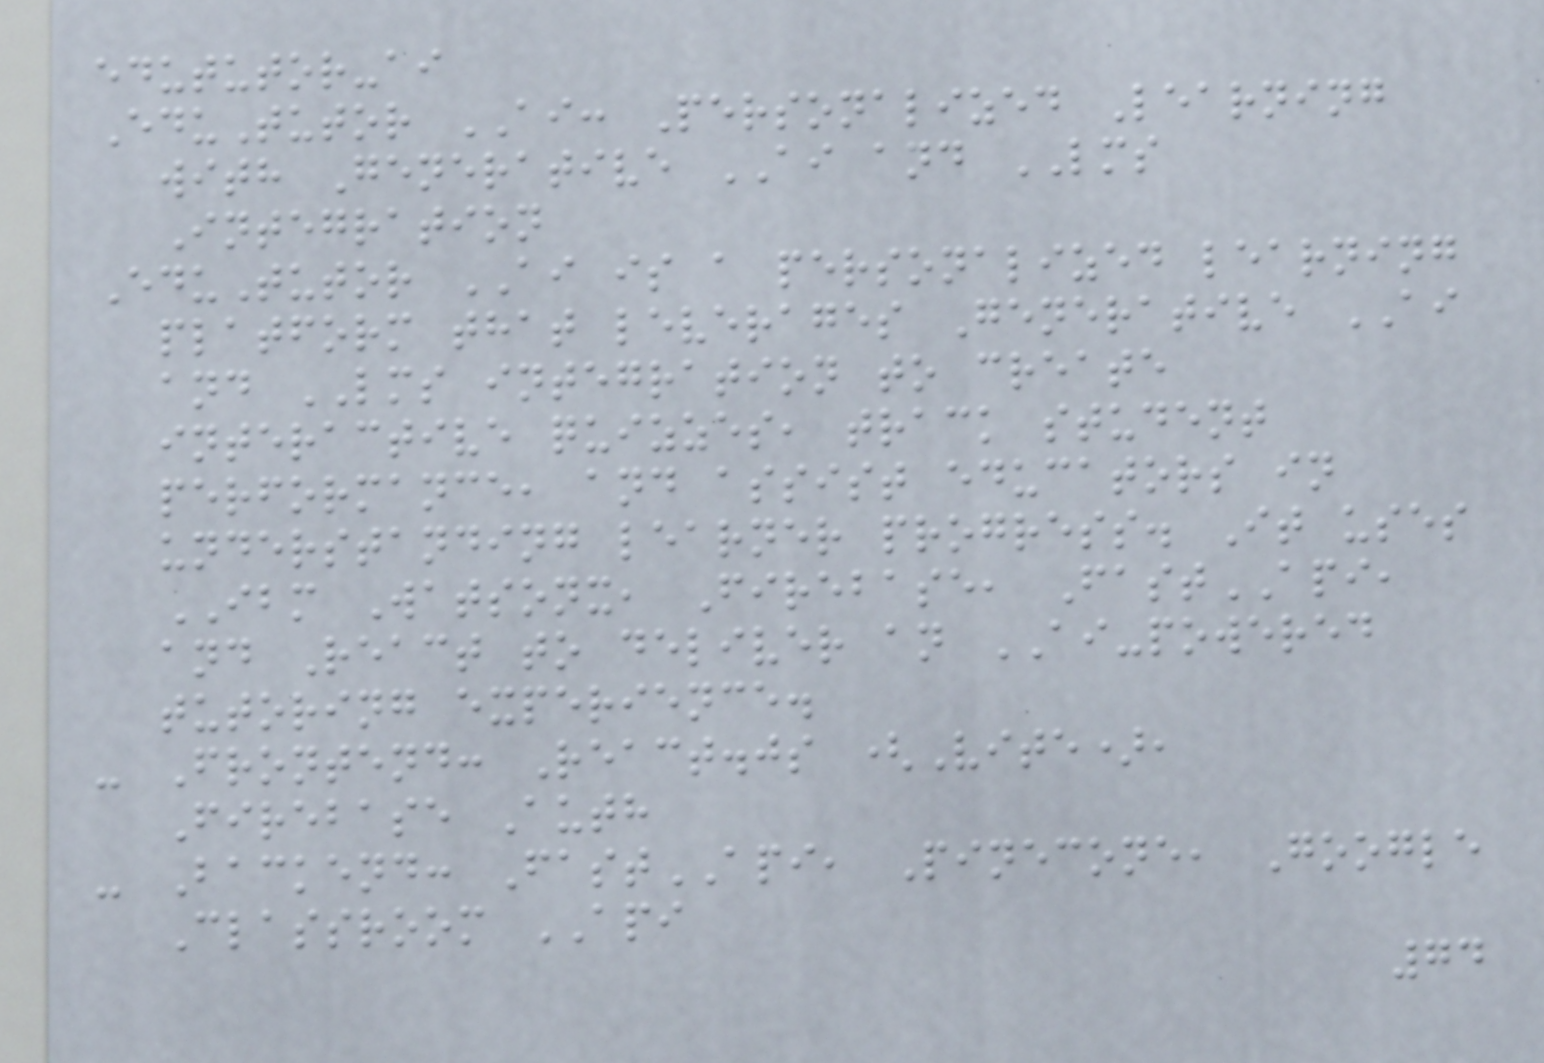edututor-ai
EduTutor AI: Personalized Learning
with Generative AI and LMS
Integration
EduTutor AI is a personalized learning
platform that leverages Generative AI
and LMS integration to create
interactive quizzes, track student
performance, and assist educators in
understanding learner progress. It uses
IBM Watsonx, Firebase, FastAPI,
and React to deliver an AI-powered
tutoring experience.
- Frontend: React.js (Vite),
Firebase Auth
- Backend: FastAPI, Pinecone, Google
Classroom API
74
